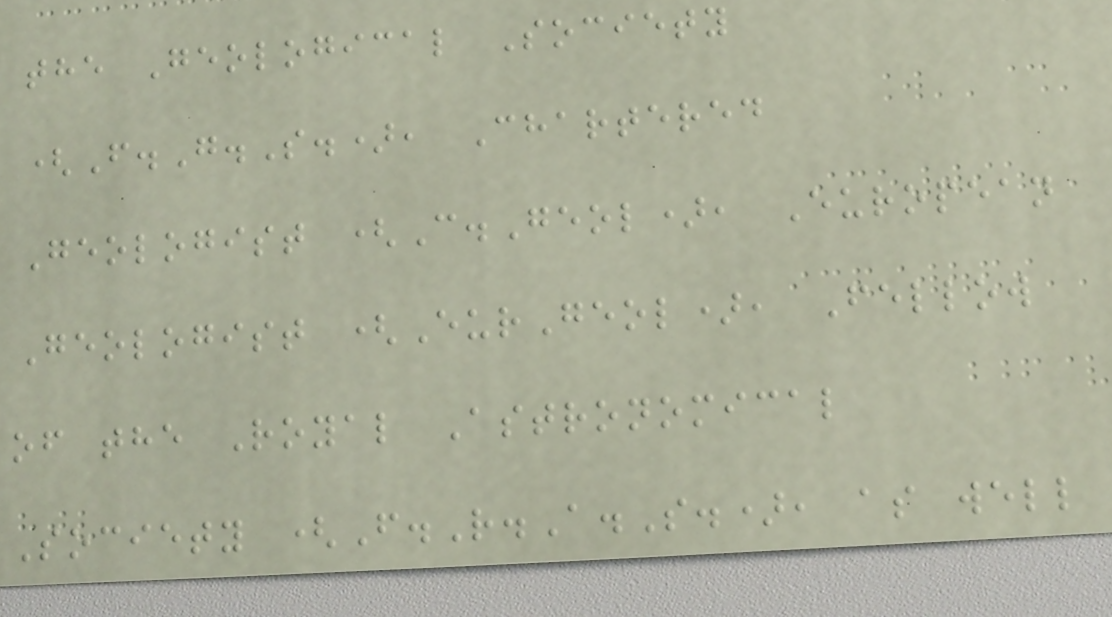the Geological Society
(F.G.S.), Chartered
Geologist (C.Geol), European
Geologist (EurGeol), Fellow
of the Royal Astronomical
Society (F.R.A.S.), as well
